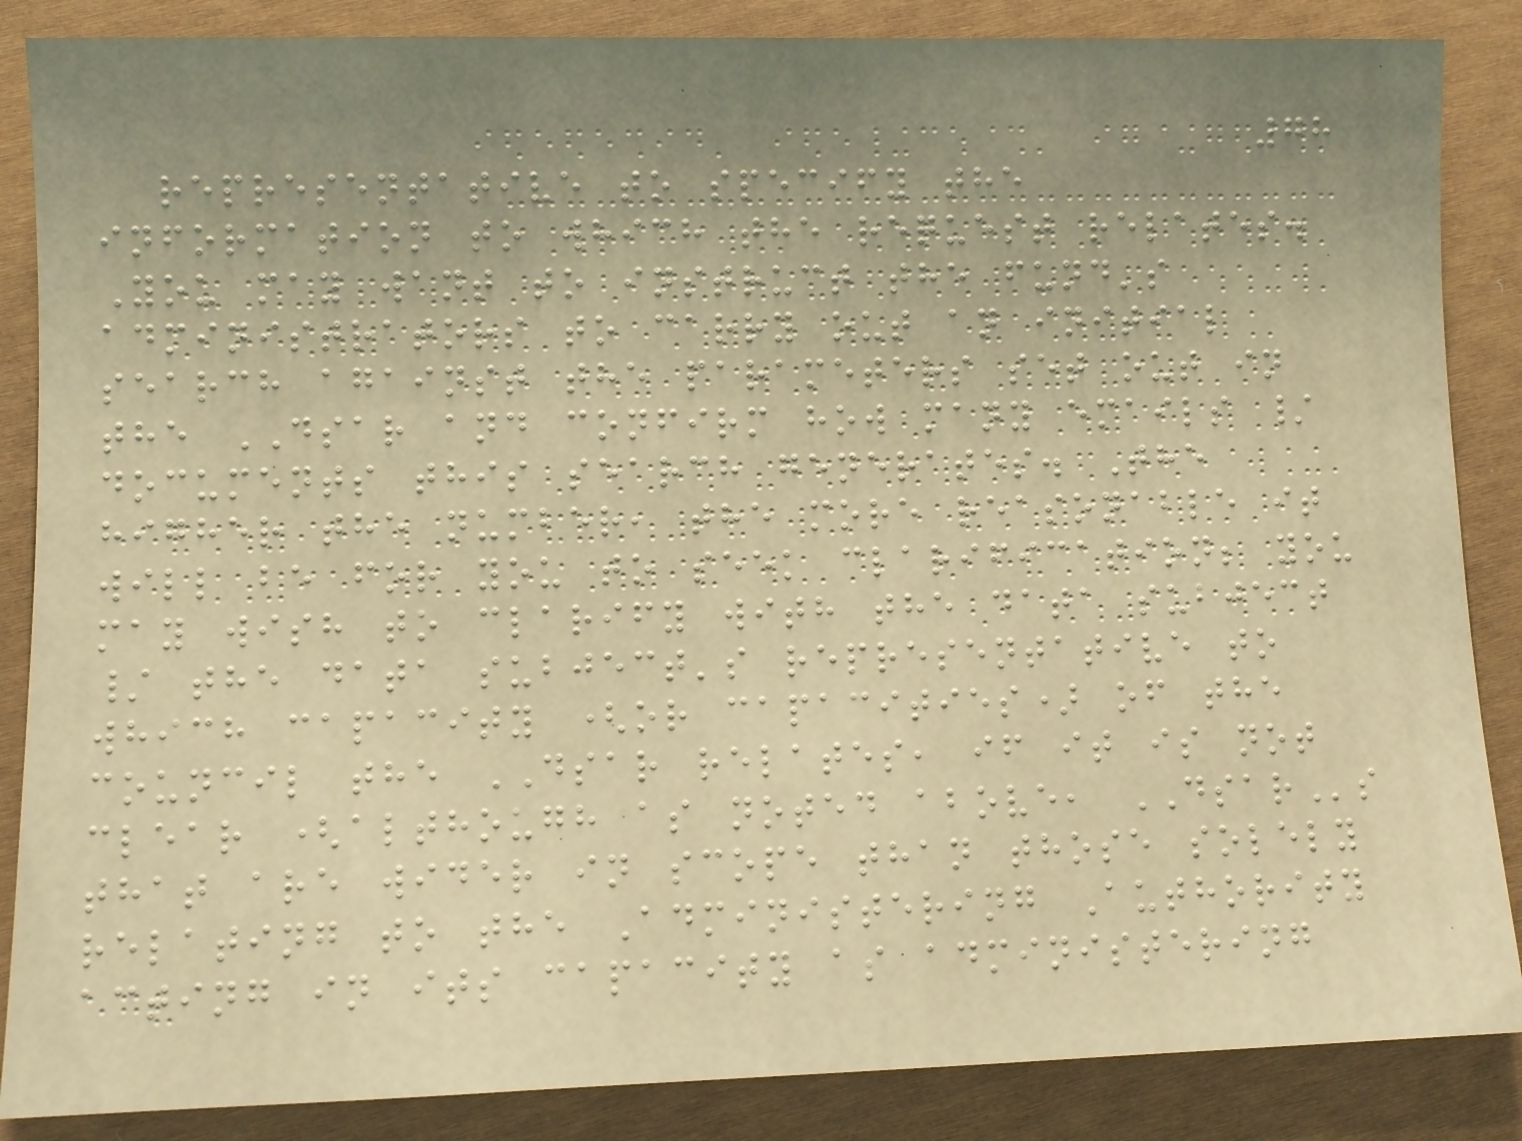78
representative to specify the
information to which the request relates.
You may want to instruct the fund's
administrators to carry out an initial
search against the parameters set out in
the DSAR and confirm how many emails /
documents this search generates. The
higher the number, the more reasonable it
will be for you to seek clarification; you
may wish to clarify with the data subject
/ the data subject's representative to
which capacity (or capacities) of the
council the DSAR relates, if it is not
clear (although as noted above, DSARs
that are wider in scope than those solely
relating to the Administering Authority
acting in its capacity as administering
